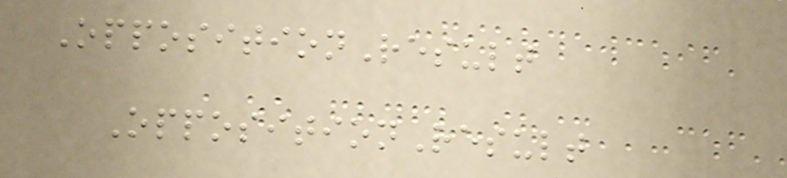OppositionResult
OppositionResult
